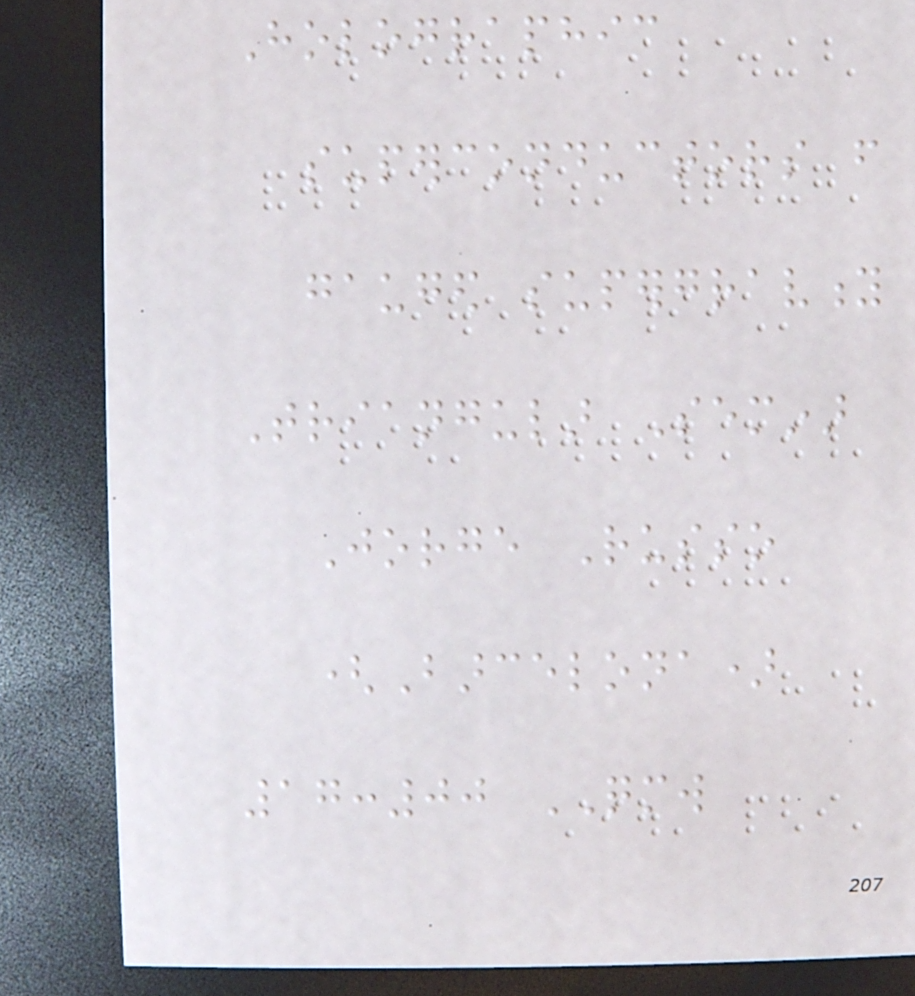Holographic
superconductors from
gauged supergravity
Triangular Seminar
Jorge Russo
(Barcelona)
17:00 QMW
